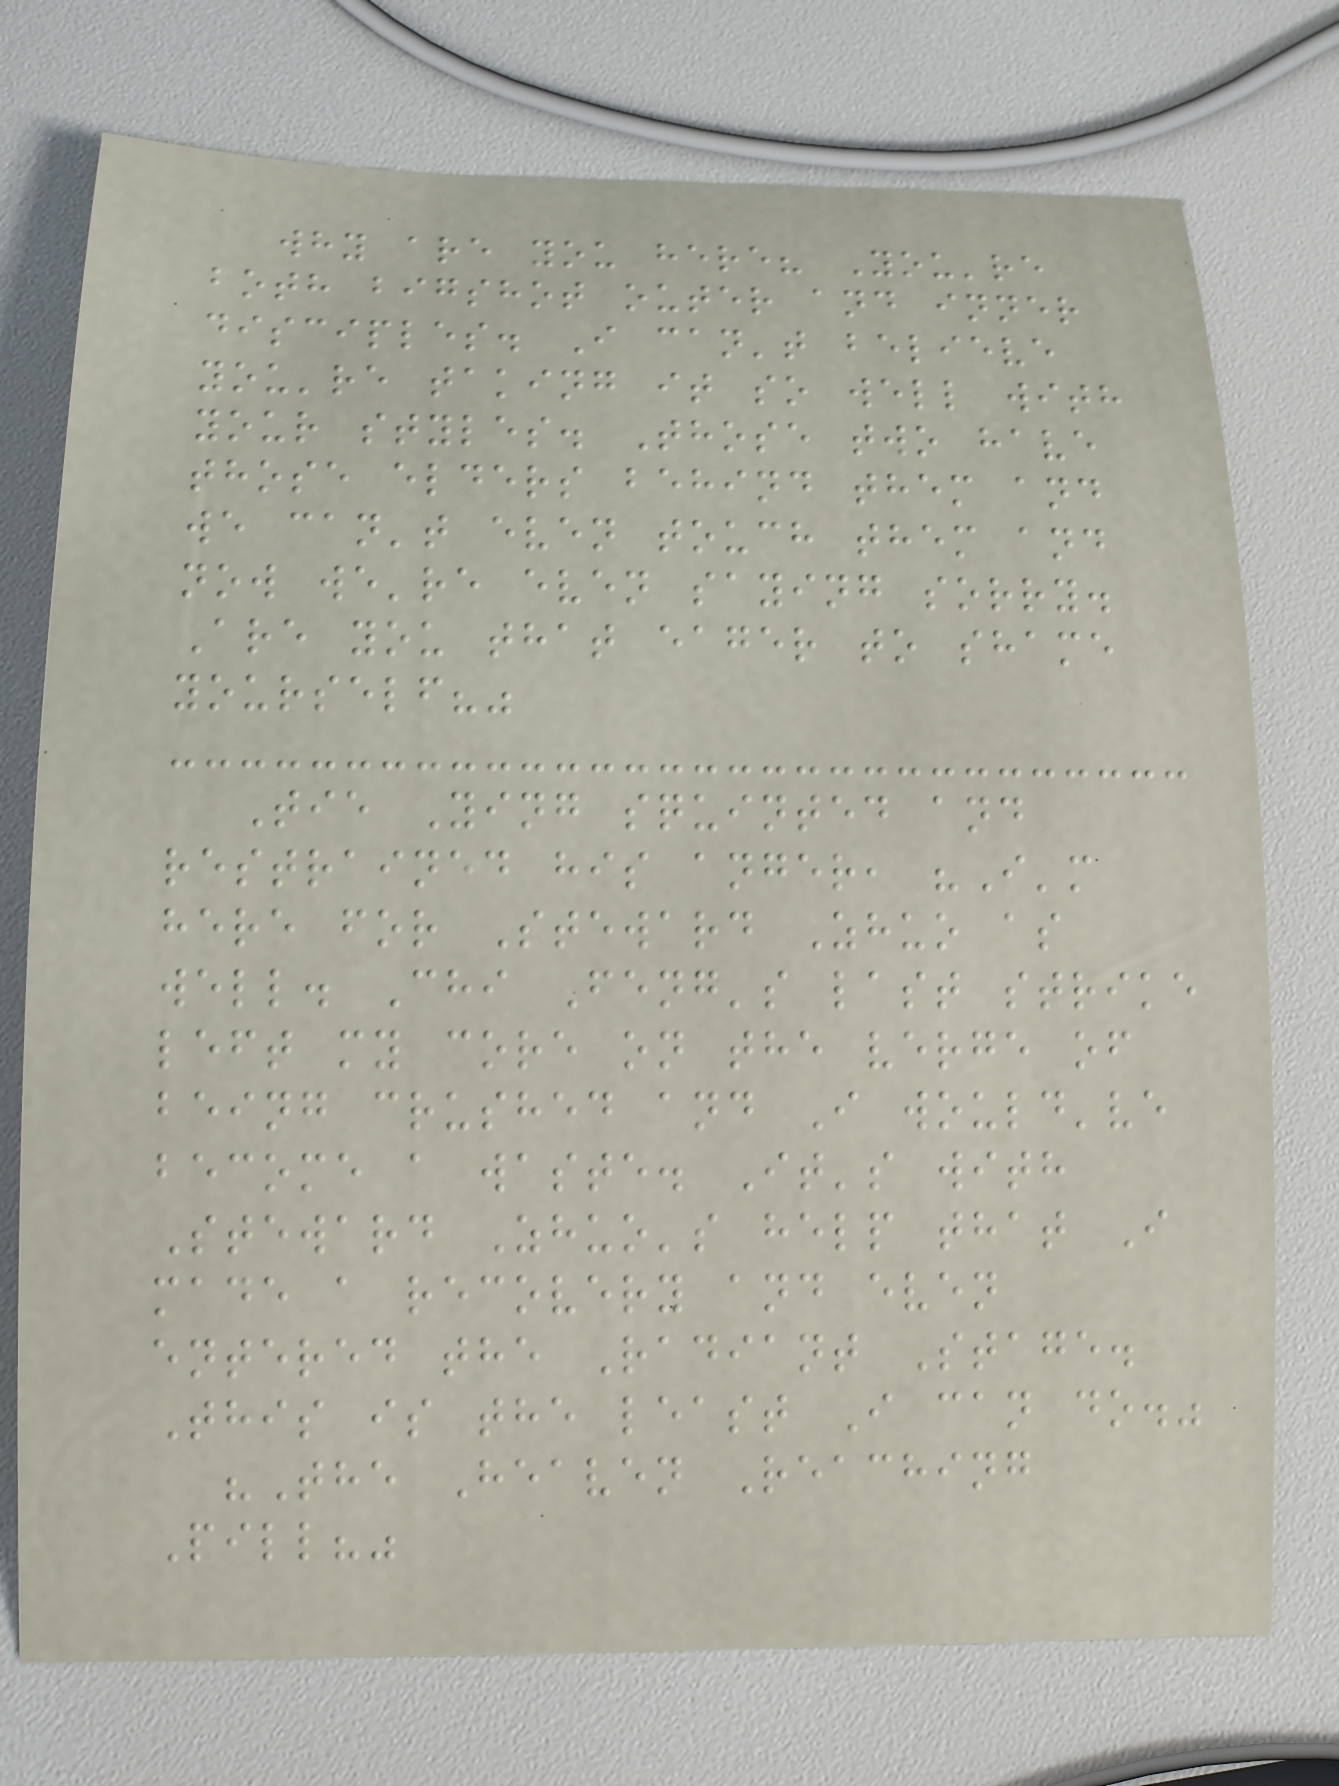why are you here? You're
both bigshot outer and inner
disciples. I can't believe
you're taking it so well with
your styles. Those two have
those elders behind them and
we can't even touch them and
now we're even saying sorry.
Are you that eager to shame
yourself?"
Tie Ying squinted and
restrained his anger, "I'm
here for Steward Zhuo as
well. Chi Feng's last strike
left my core on the verge of
being crushed and I would've
become a waste. It's with
Steward Zhuo's help that I
made a recovery and even
entered the Radiant Stage.
This is the least I can do."
"The Heaven Reaching
Pill?"
